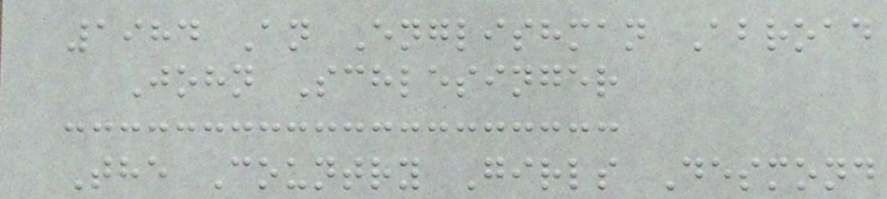1984 An Englishman Abroad
John Schlesinger
The Country Girls Desmond
